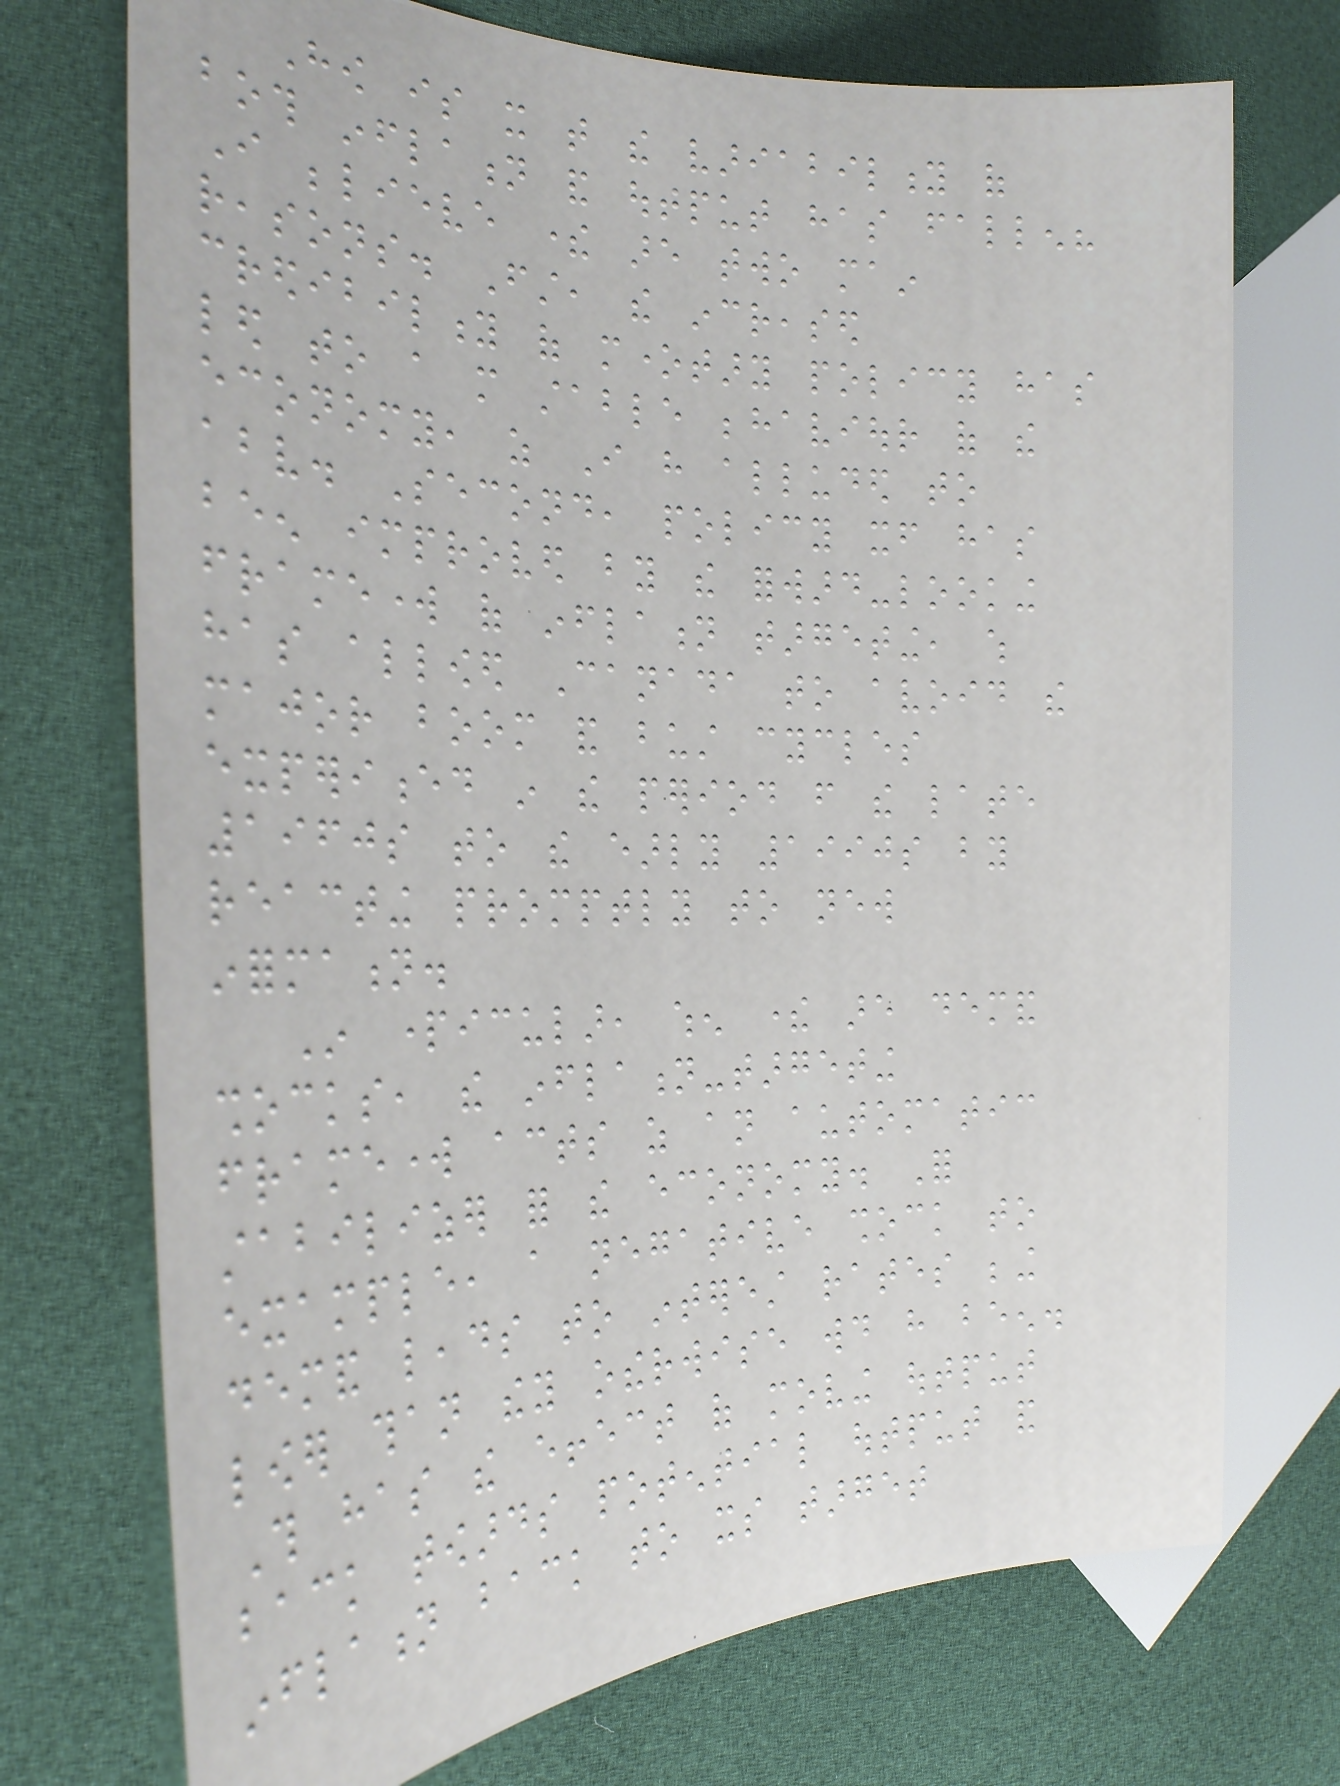How is it that the variability of
both inflation and output has fallen?
I believe there are two main
reasons. First, the increased
credibility of monetary policy has
led to a more stable behaviour of the
economy, as I have alluded to
above. Second, policy itself has
been improved by the forward-looking
framework of inflation targeting, which
has allowed Canada to avoid the
major boom and bust cycles
experienced in the period from the late
1960s to the early 1990s by
reacting promptly to new
information.
In particular, when there are demand
shocks, the inflation-targeting
framework acts as an automatic
stabilizer for the economy. For
example, a negative shock to
demand leads to interest rates being
lower than they otherwise would have been.
This has the effect of moving output
back towards potential output and
inflation back to its target
